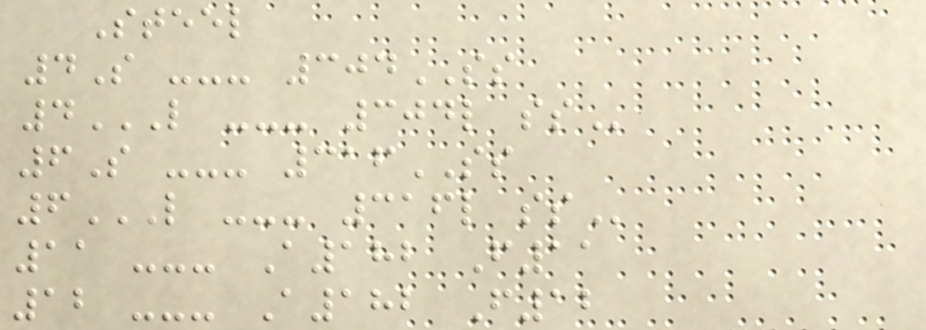Steel
4S --- 304SS
4L --- 304L SS
6S --- 316SS
6L --- 316L SS
11 --- A182 F11
12 --- A182 F12
